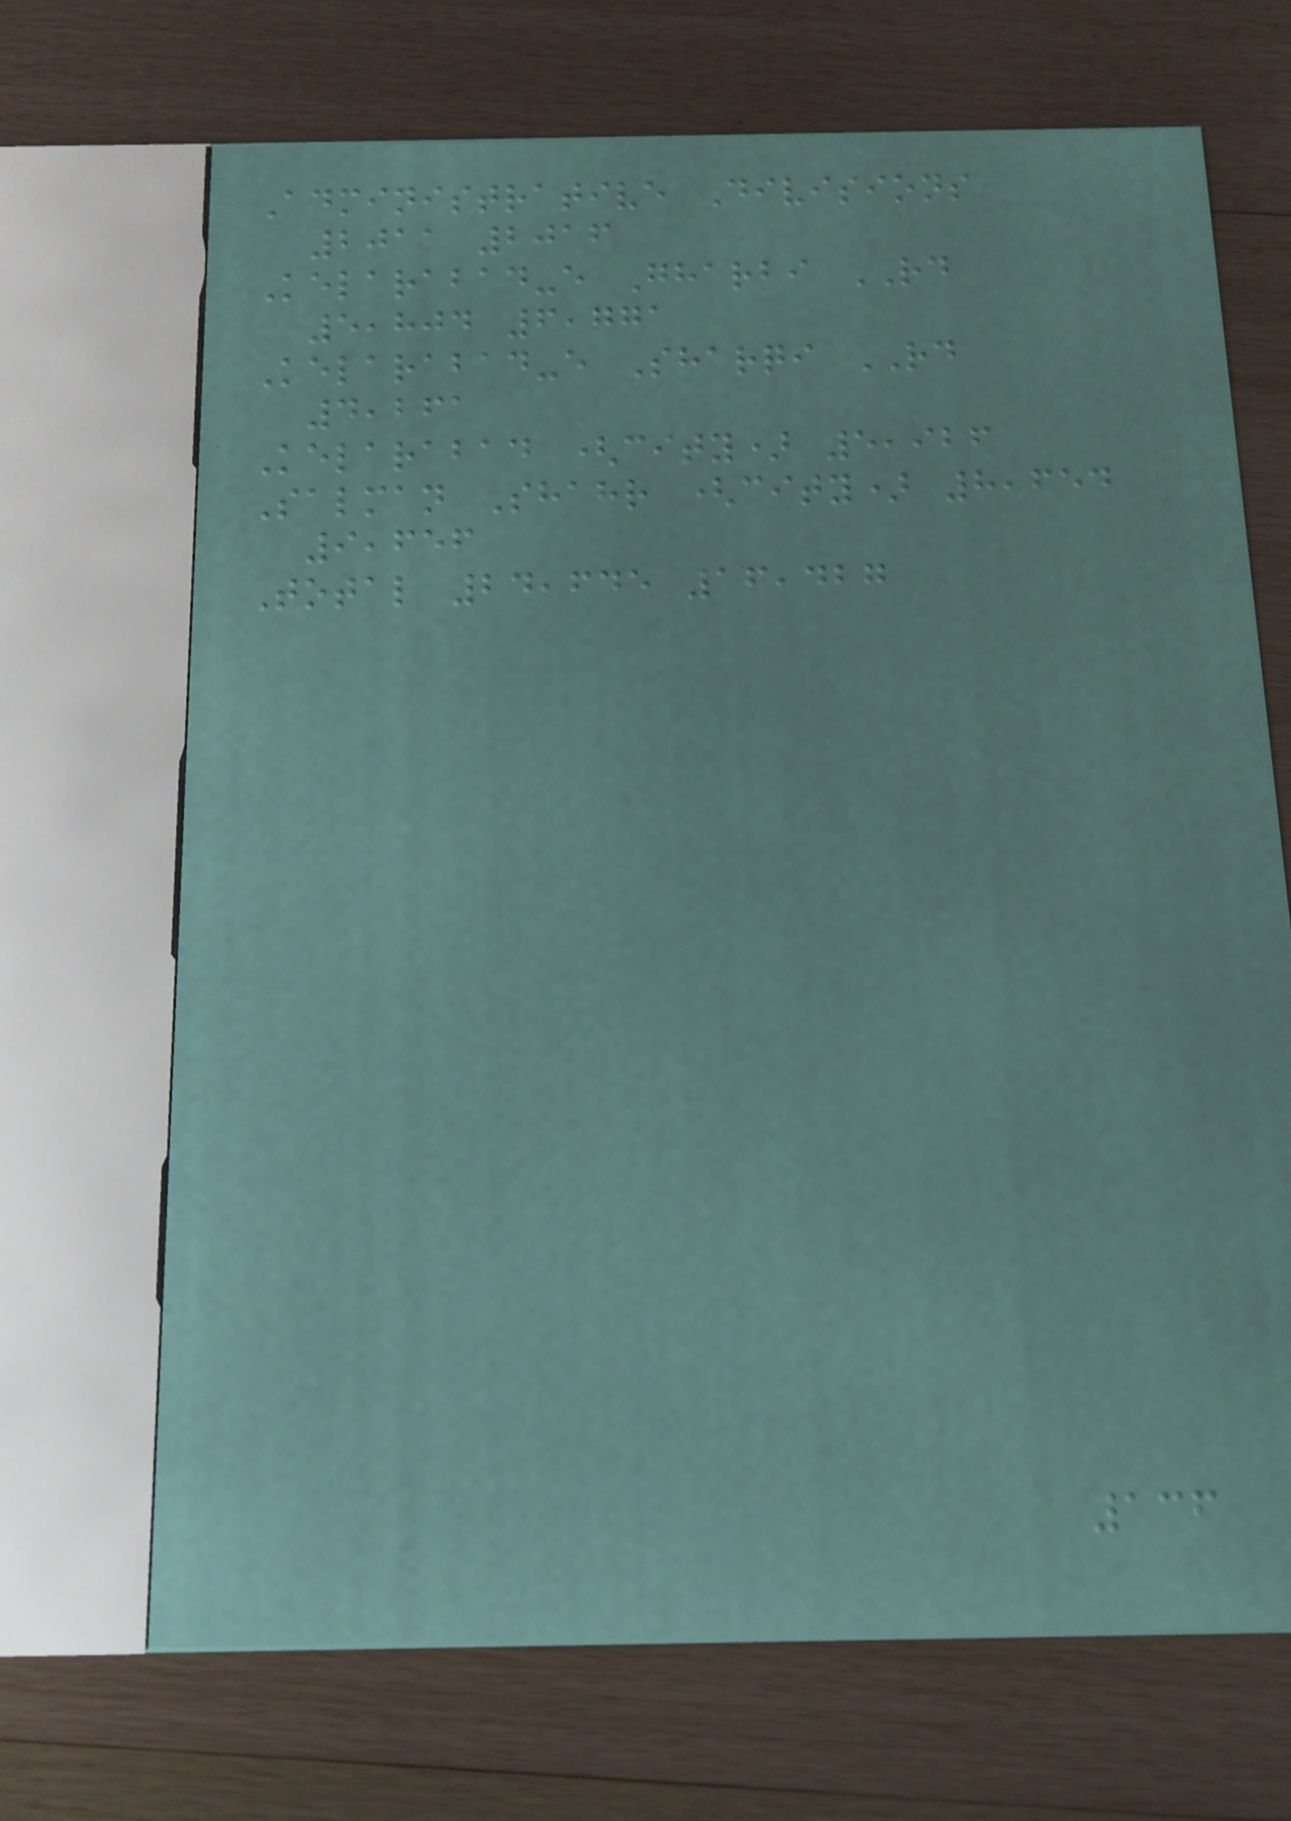Administrative Divisions
2011 2016
Kelarabad-e Gharbi RD
5,804 6,771
Kelarabad-e Sharqi RD
4,261
Kelarabad (city) 5,926
Salman Shahr (city) 8,654
9,656
Total 24,645 16,427
136
